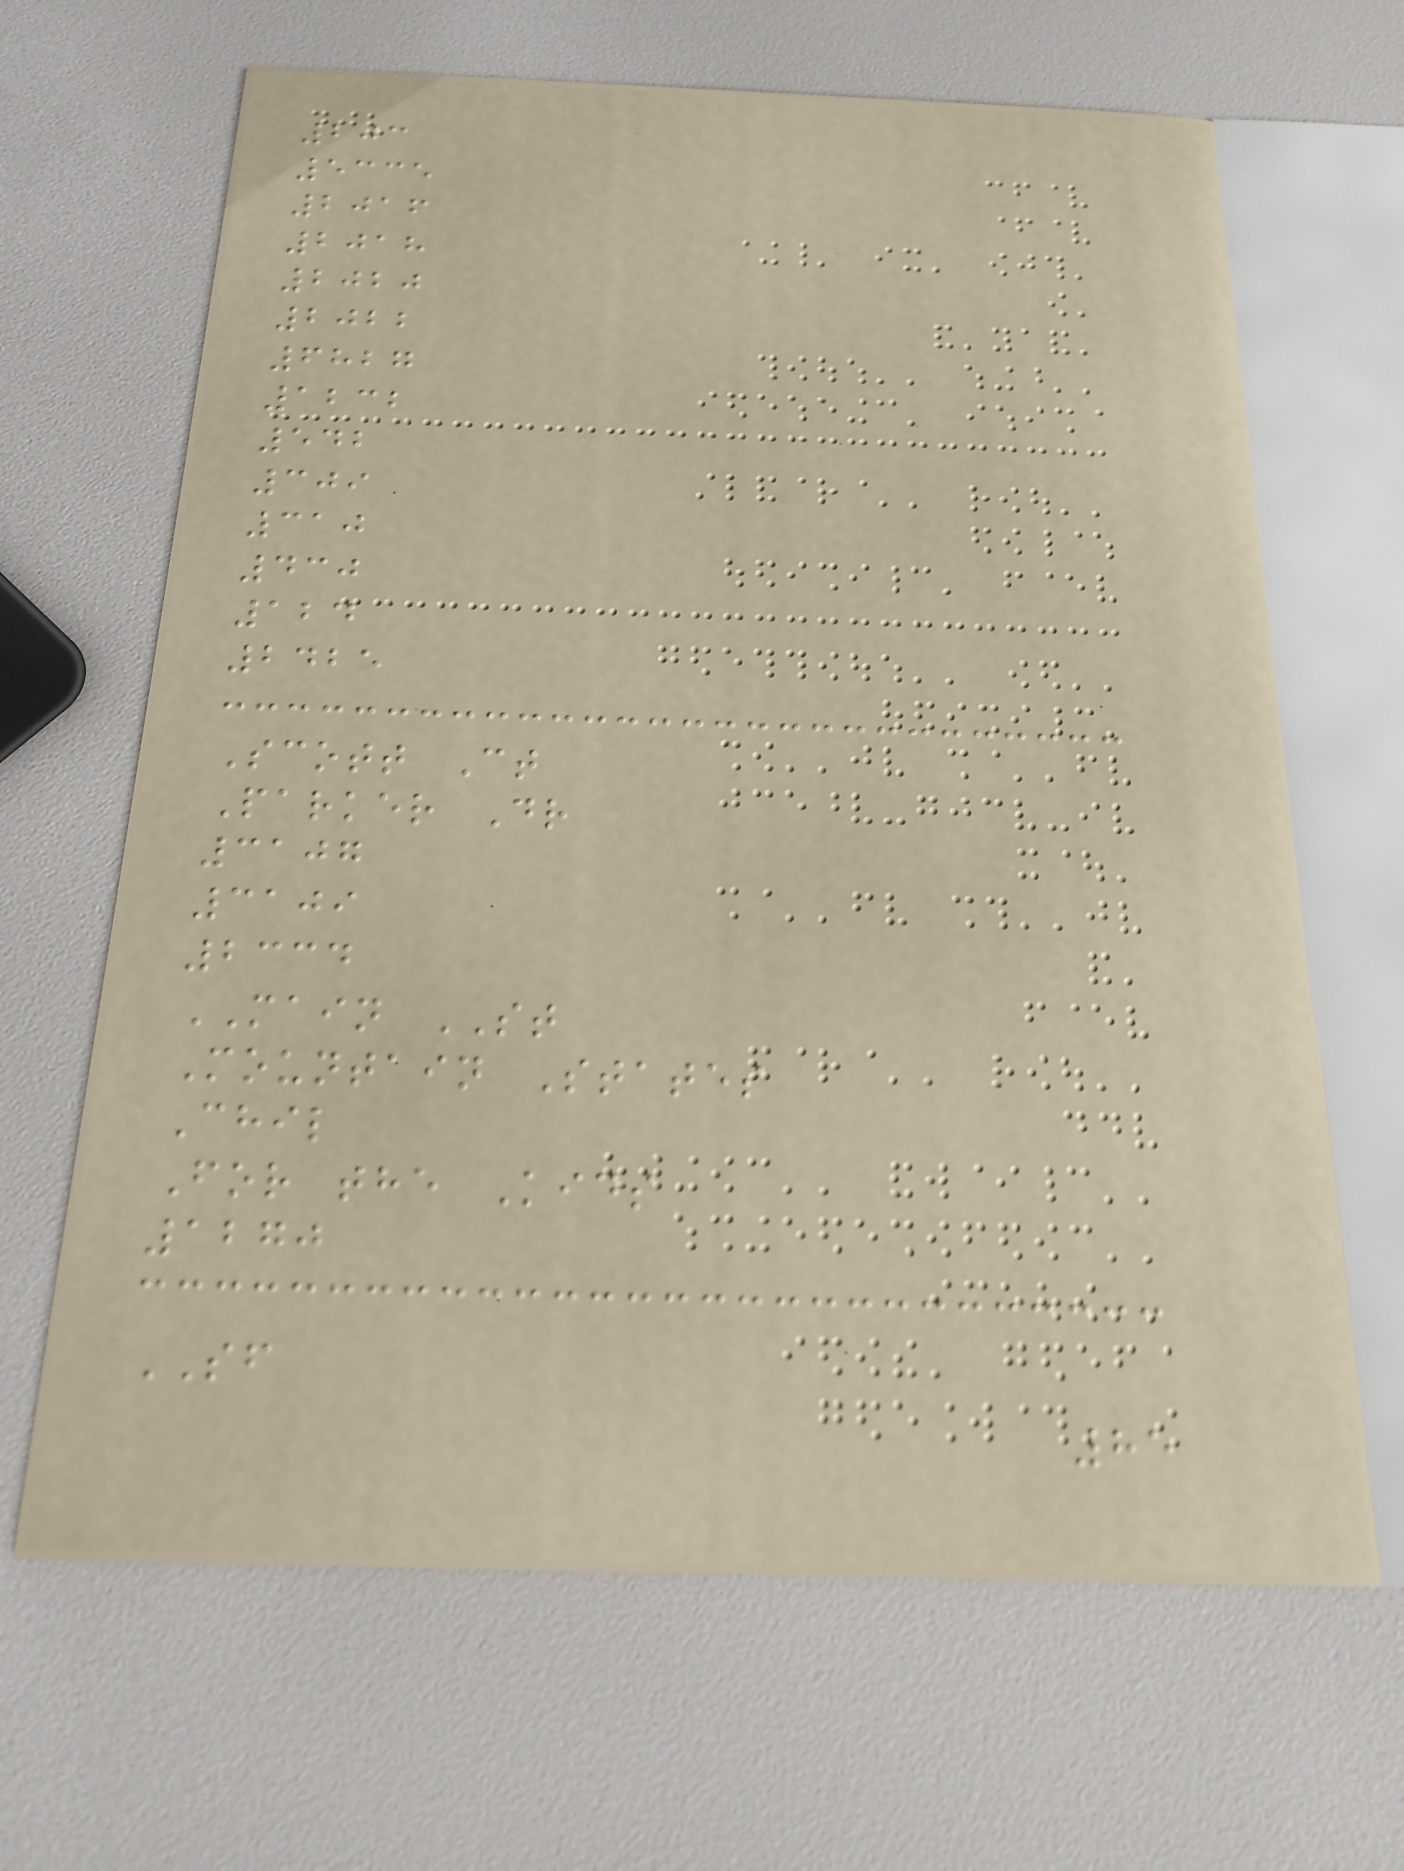203
5335
2016
2018
2020
2022
6827
1232
542
309
310
430
124
2425
Scott Ct
Parker Dr
3107
3109
2334
MAIN ST
Mountain States
Chil
For the Kids
1270
SF
85
